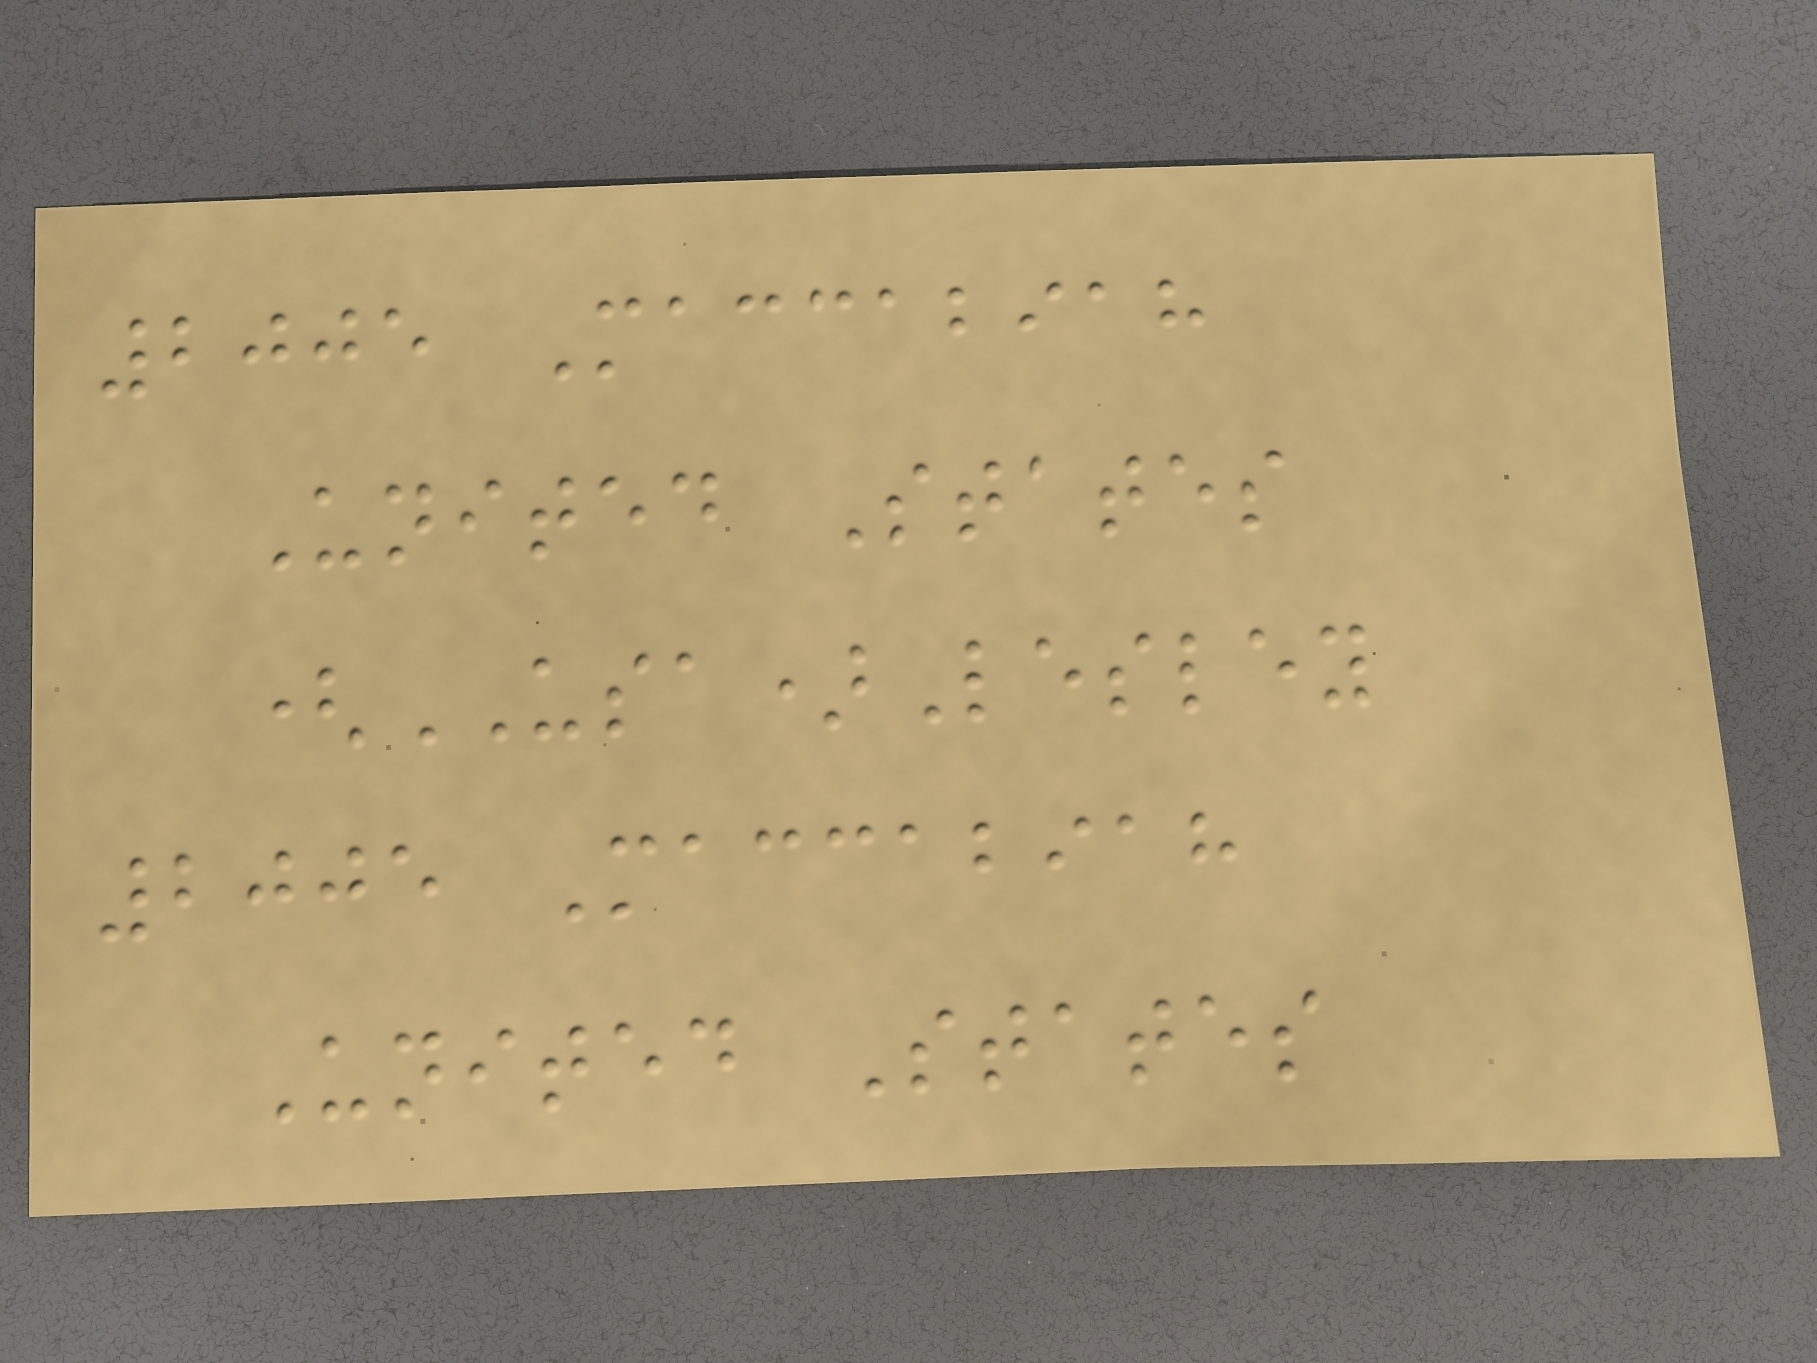2005 Maccabiah
United States
(USA)Lesley
2005 Maccabiah
United States
